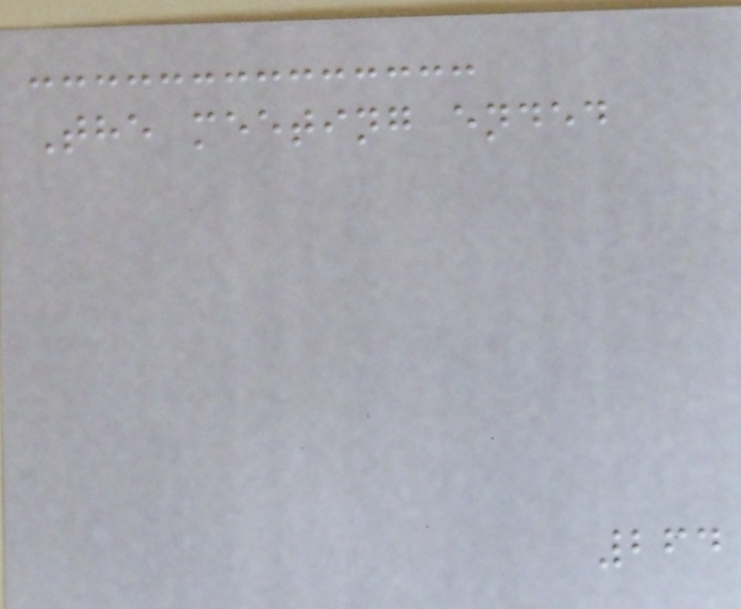The meeting ended
264
